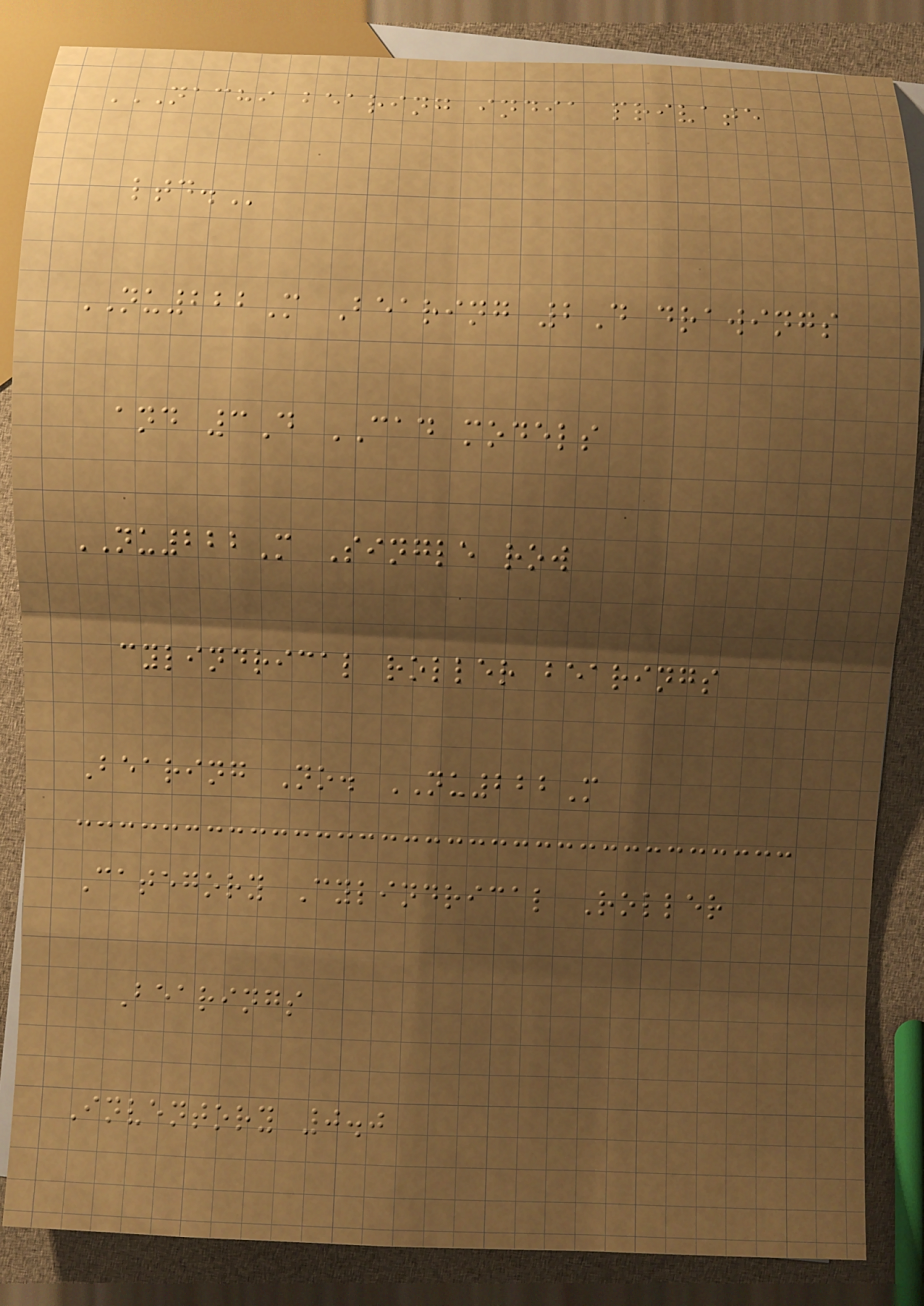NACHI BEARING INDIA PRIVATE
LTD.
NU222M Bearing 2D drawings
and 3D CAD models
NU222M Single row
cylindrical roller bearings
Bearing No. NU222M
Category Cylindrical Roller
Bearings
Inventory 0.0
